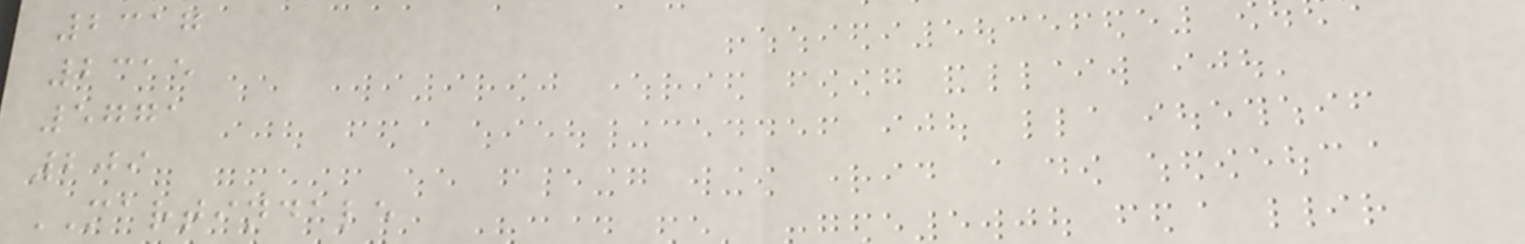2317
2315
5771
209
MARTINDALE
